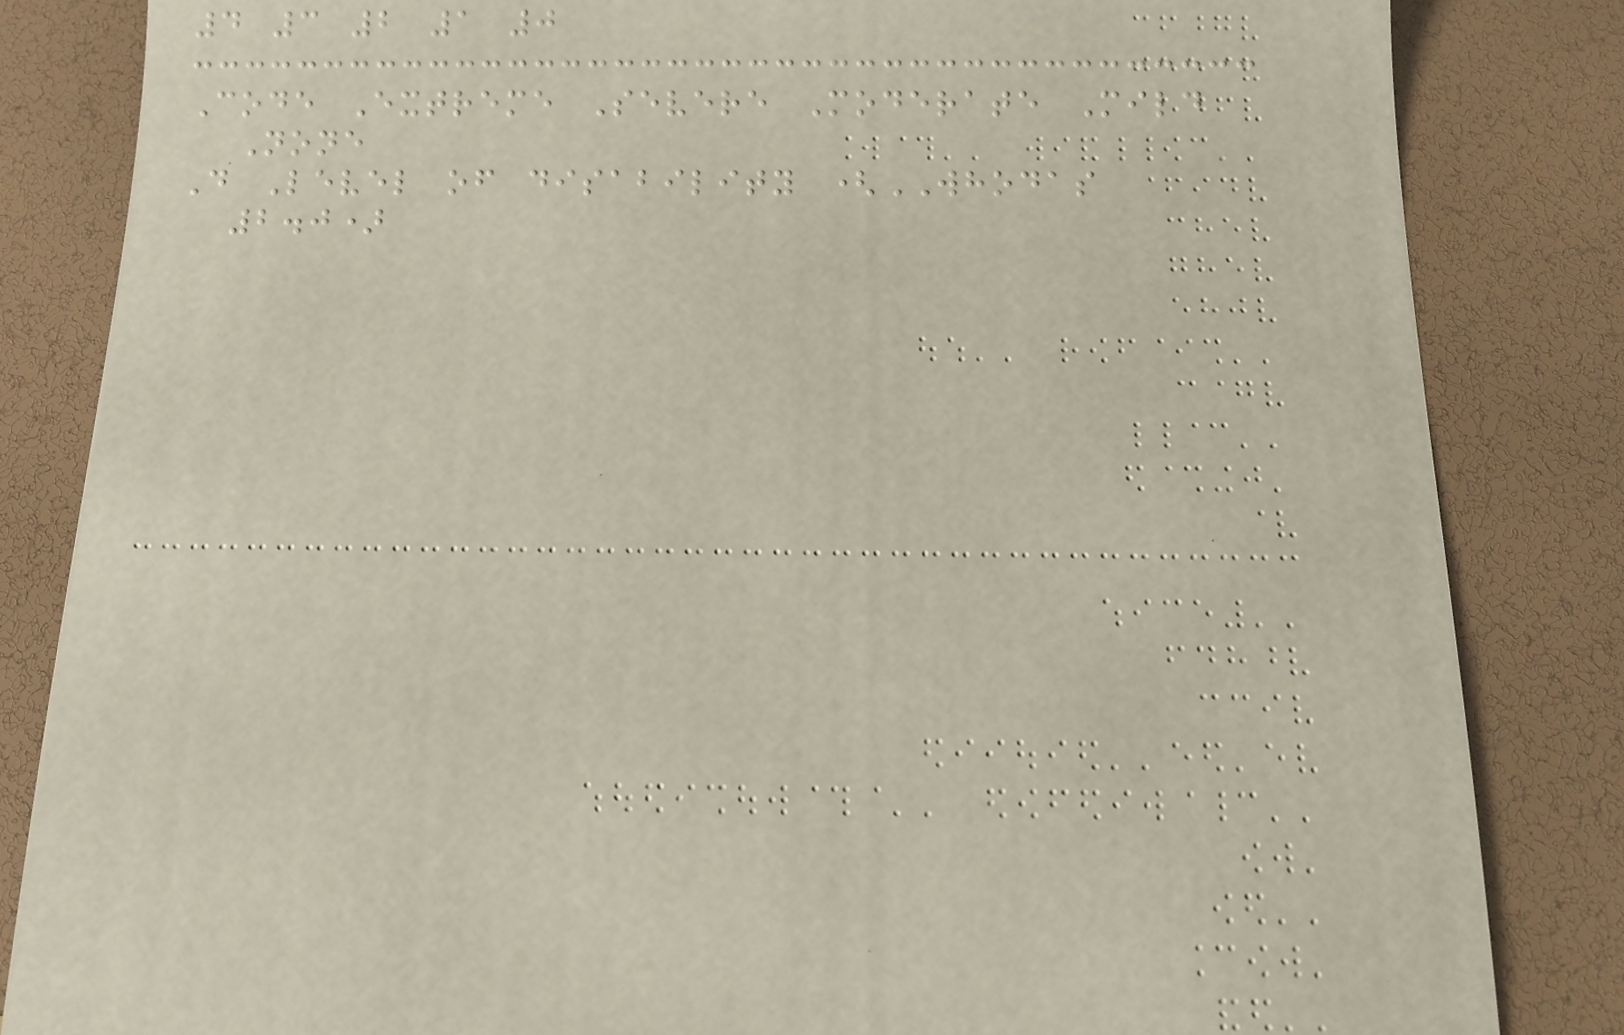4 3 2 1 0
Code Extreme Severe Moderate Mild
None
D Level of disability (WHODAS
2.0)
